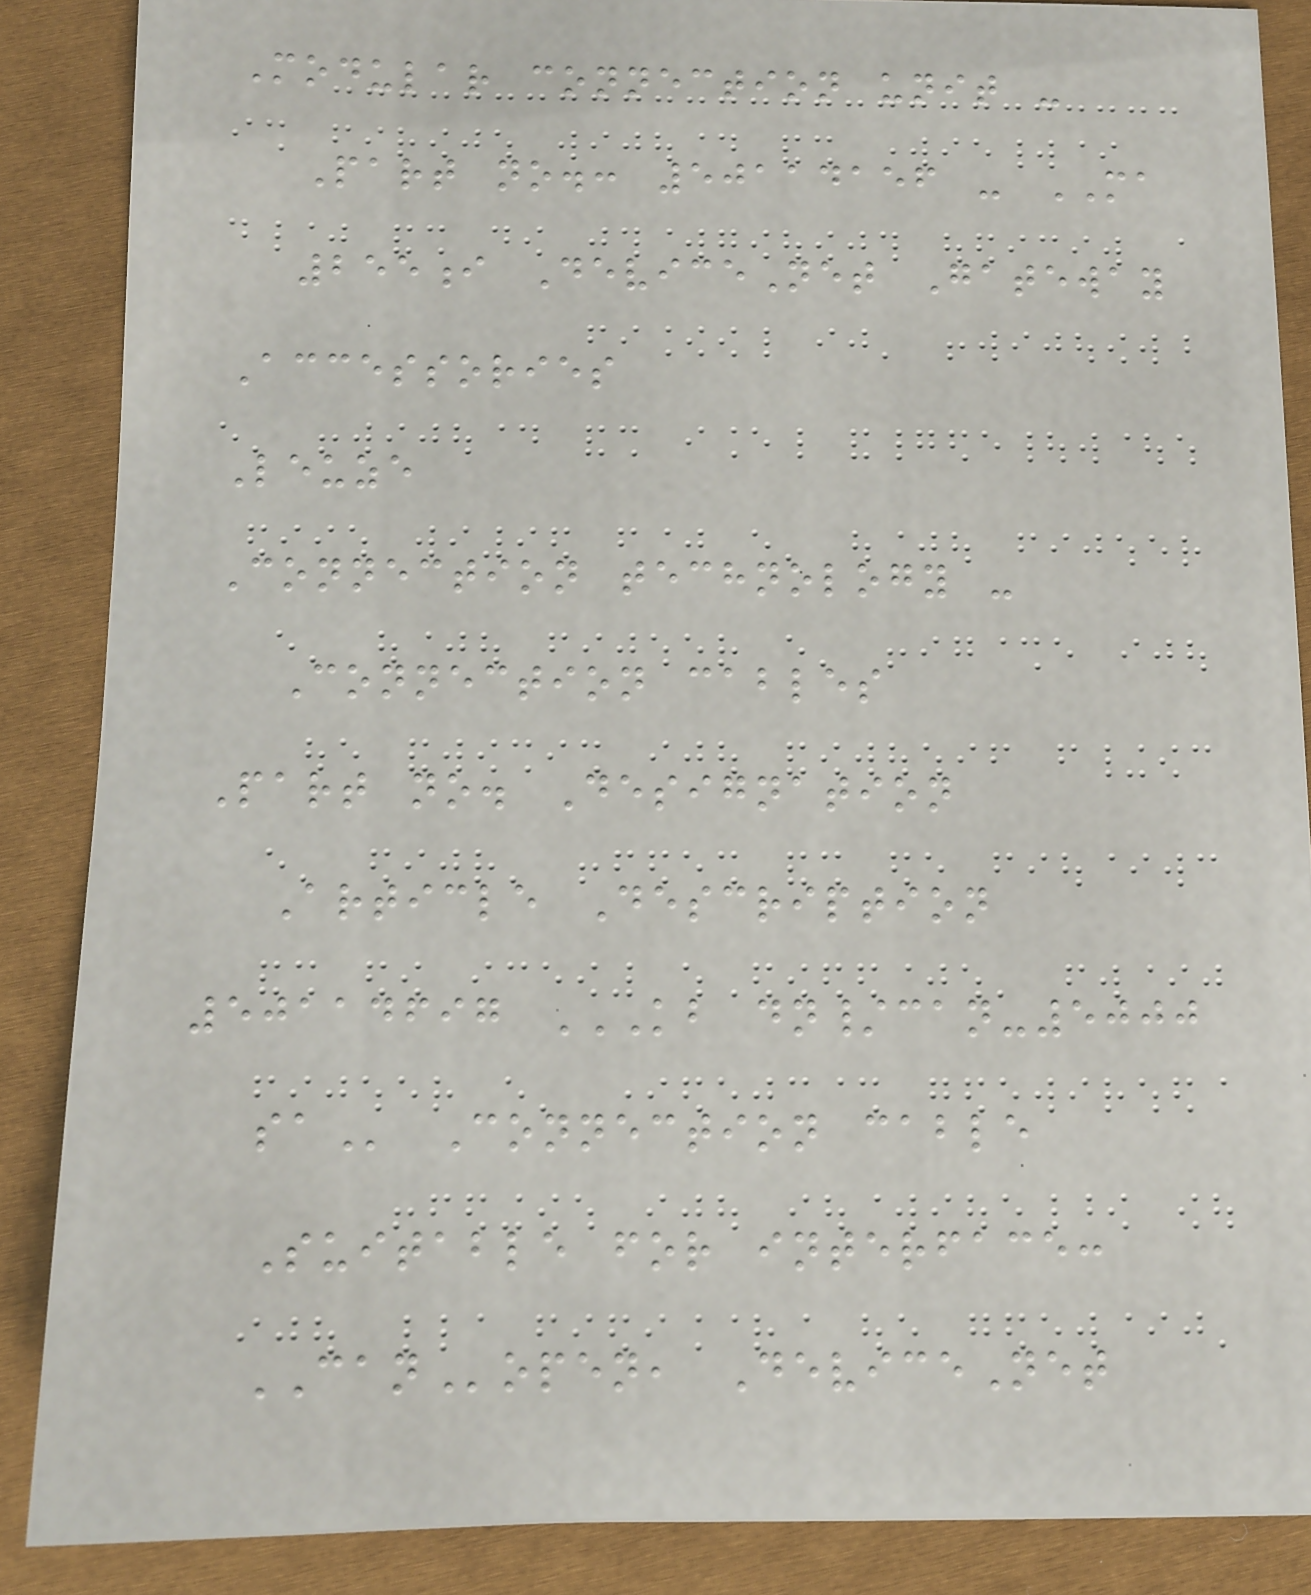Modular connection unit -
Part no.: 50114156 - MA
255i DeviceNet Gateway
Accessories
Leuze
Connection technology -
Connection cables
Part no. Designation
Article Description
50114697 KB DN/CAN-5000
SA Connection cable
Suitable for interface:
CANopen, DeviceNet
